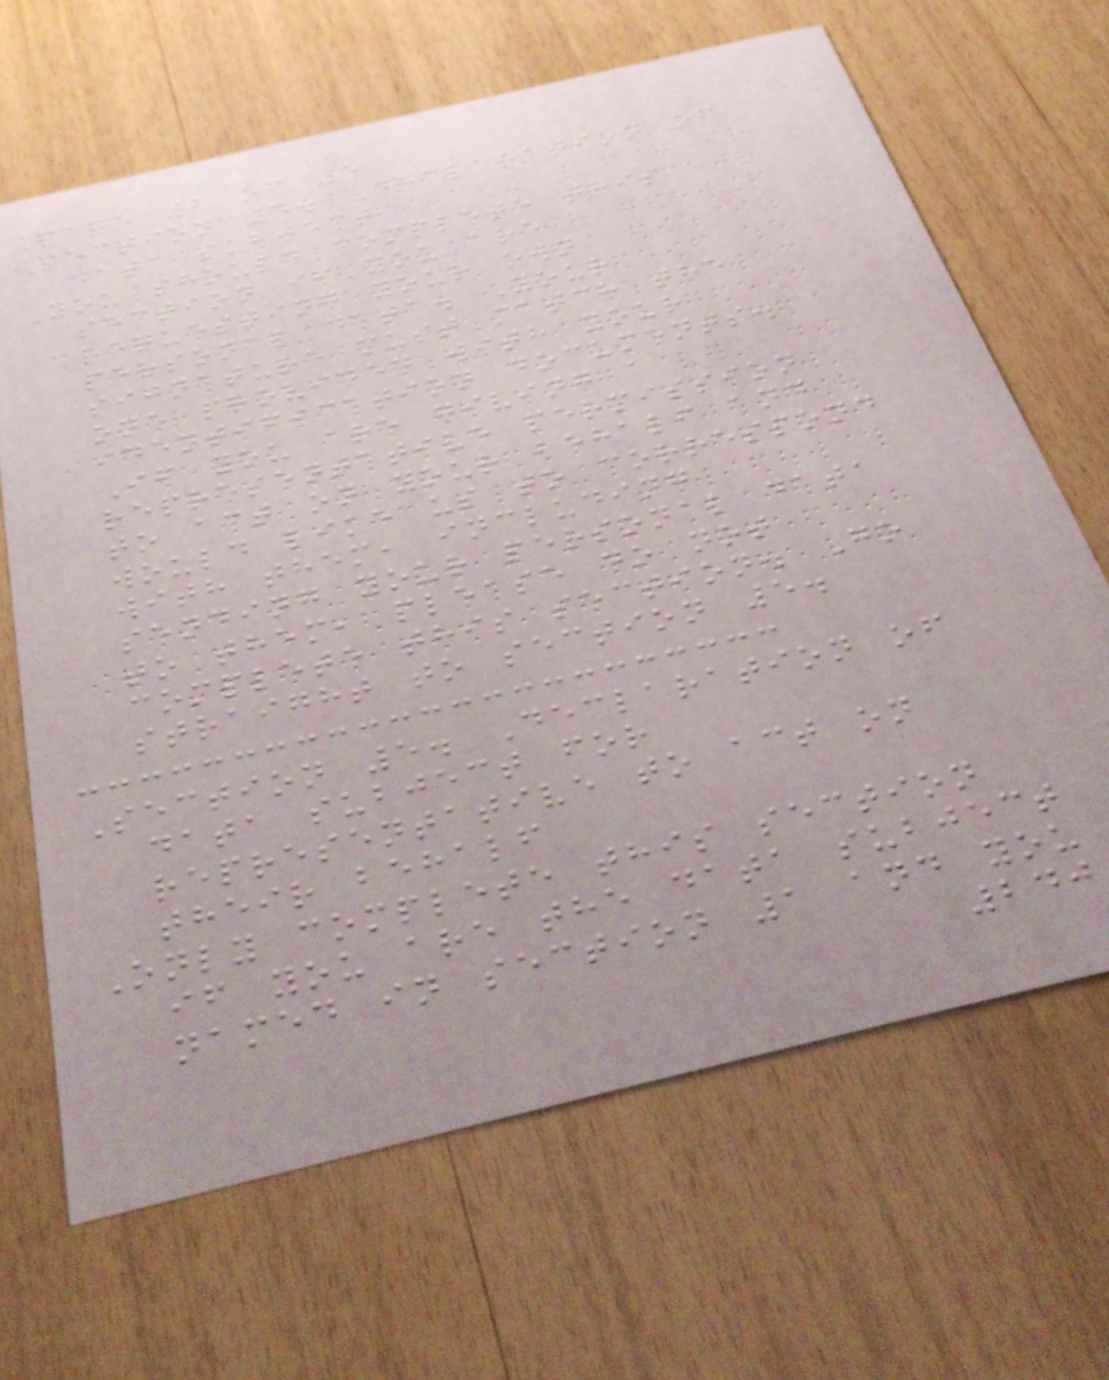Page 2 of 5
Section 4. Declaration of
data subject
You should complete this
section if you are
requesting your own
personal data. Your
signature must match the
one provided with your
identification documents.
If you are giving a
representative permission
to act on your behalf and
would like us to correspond
with them, including
sending your personal data
to them, please do not
complete this section. Go
straight to section 5.
Section 5. Declaration of
data subject for
representative to act on
their behalf
Only complete this section
if you are the data subject
named in section 1 and you
240
